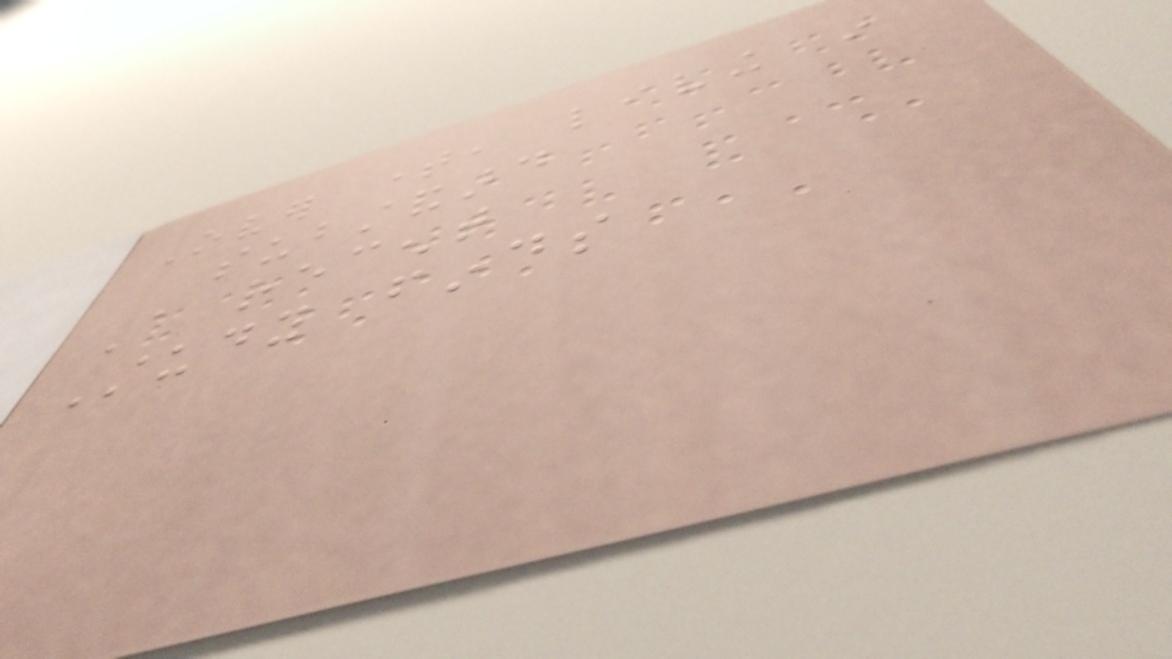Over time, living in
substandard
A recent
Study finds
